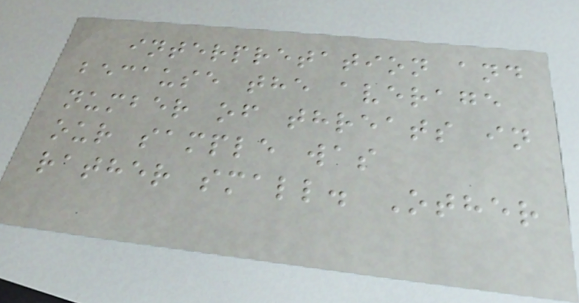interpretation and
because the average
number of threats in
our sample was
rather small. Other
